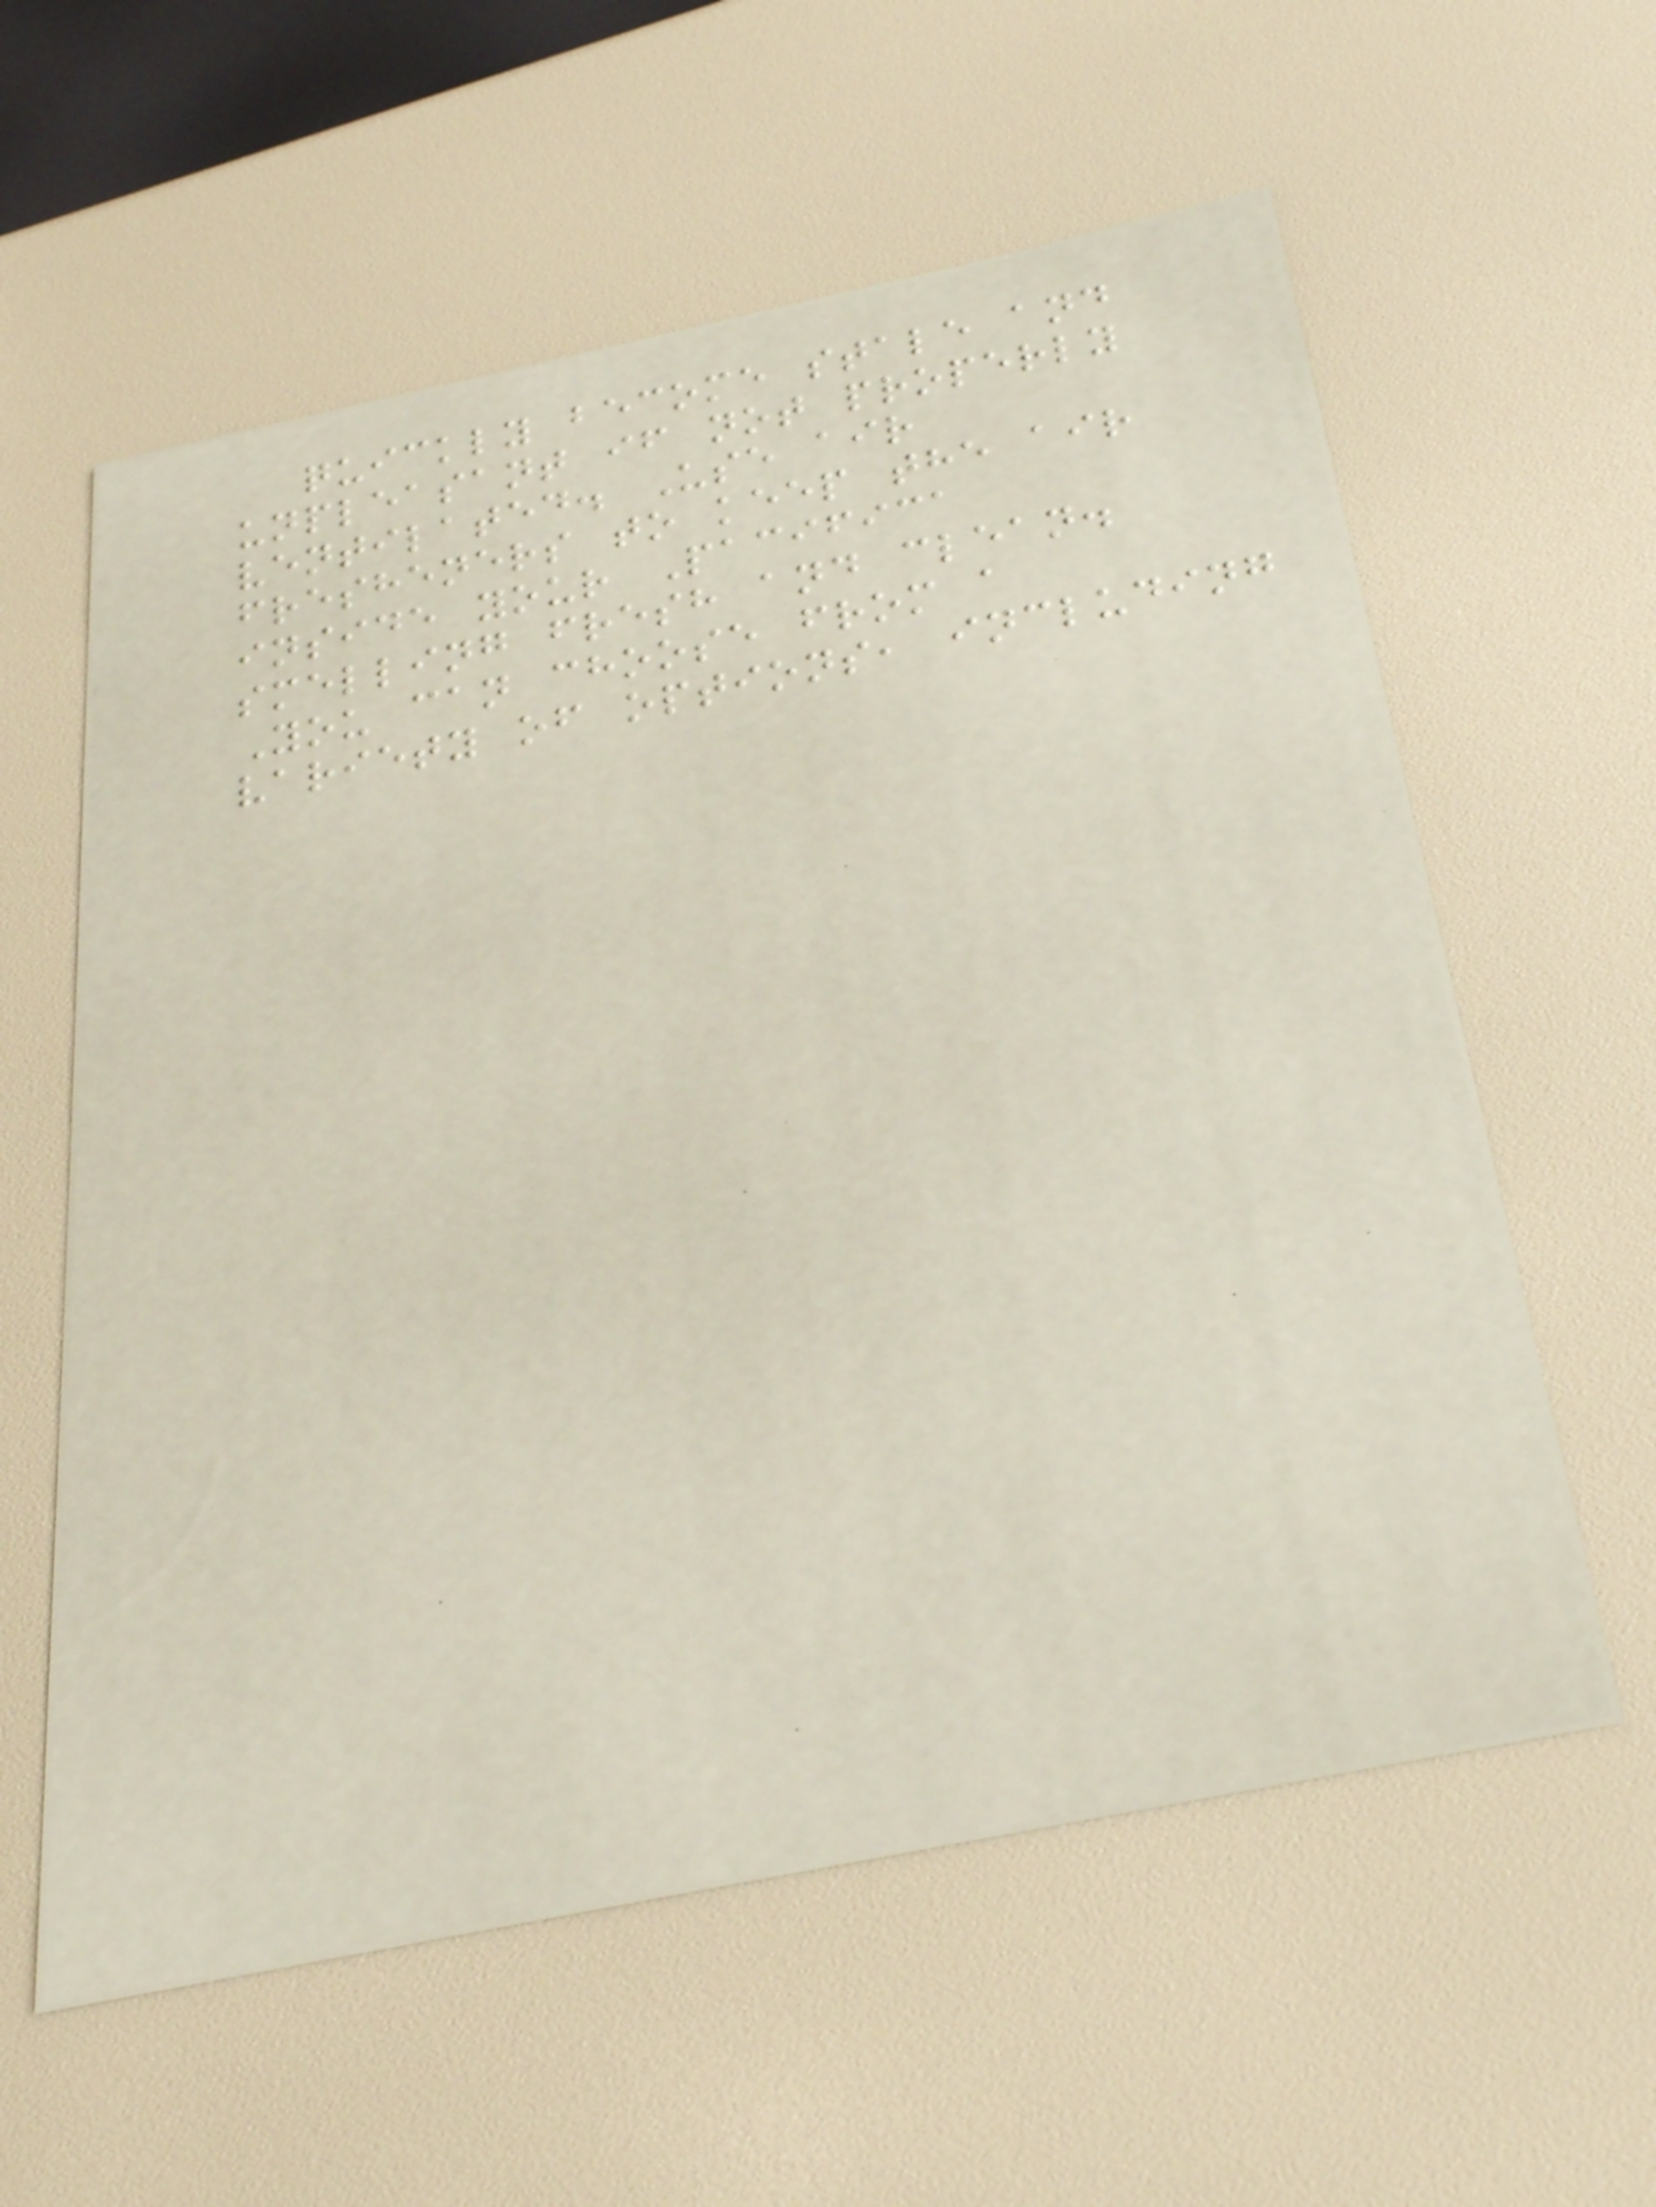quickly become stale and
unpleasant if not properly
ventilated. Use air
fresheners to keep the air
inside your Pacifica
smelling fresh and clean.
You can choose from a
variety of options, including
